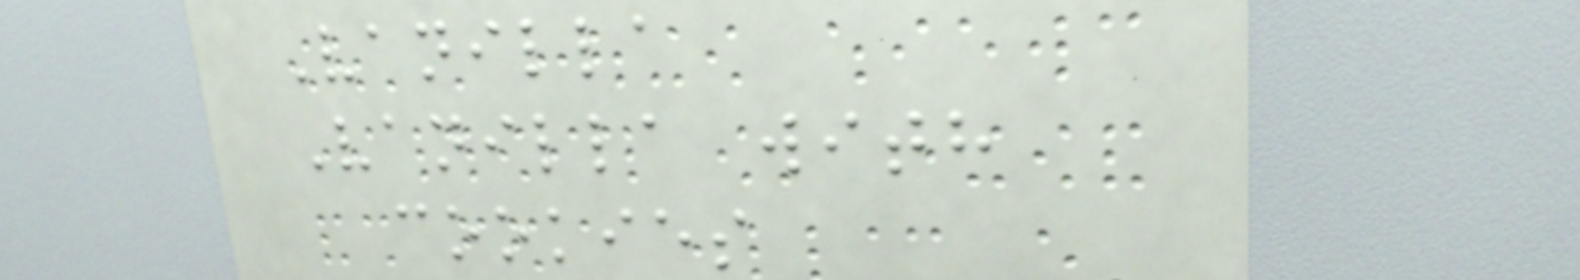Vanilla
Vanilla with
cookies
